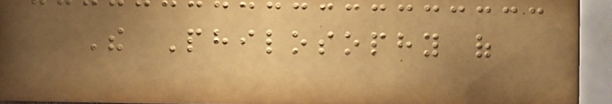The Philosophy of
